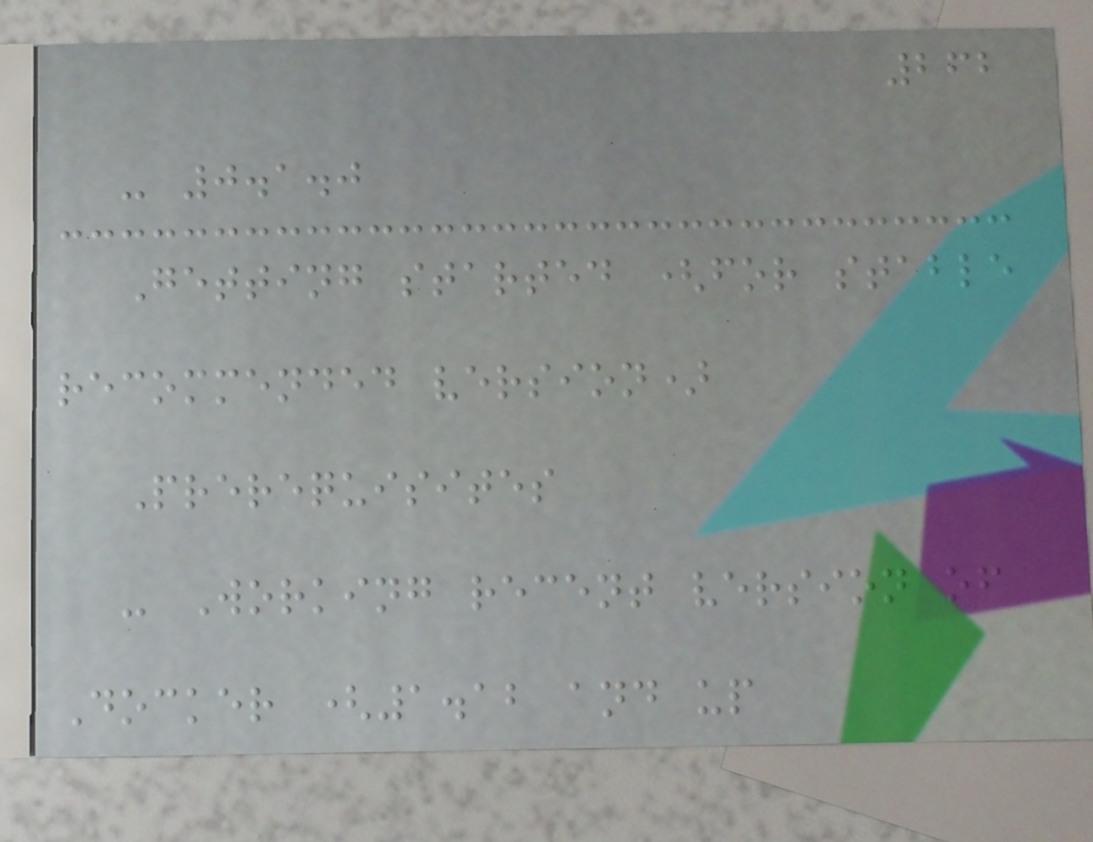262
- 0.1.0
Getting started (for stable
recommended version)
Prerequisites
- Working recent version of
Docker (1.12 and up
